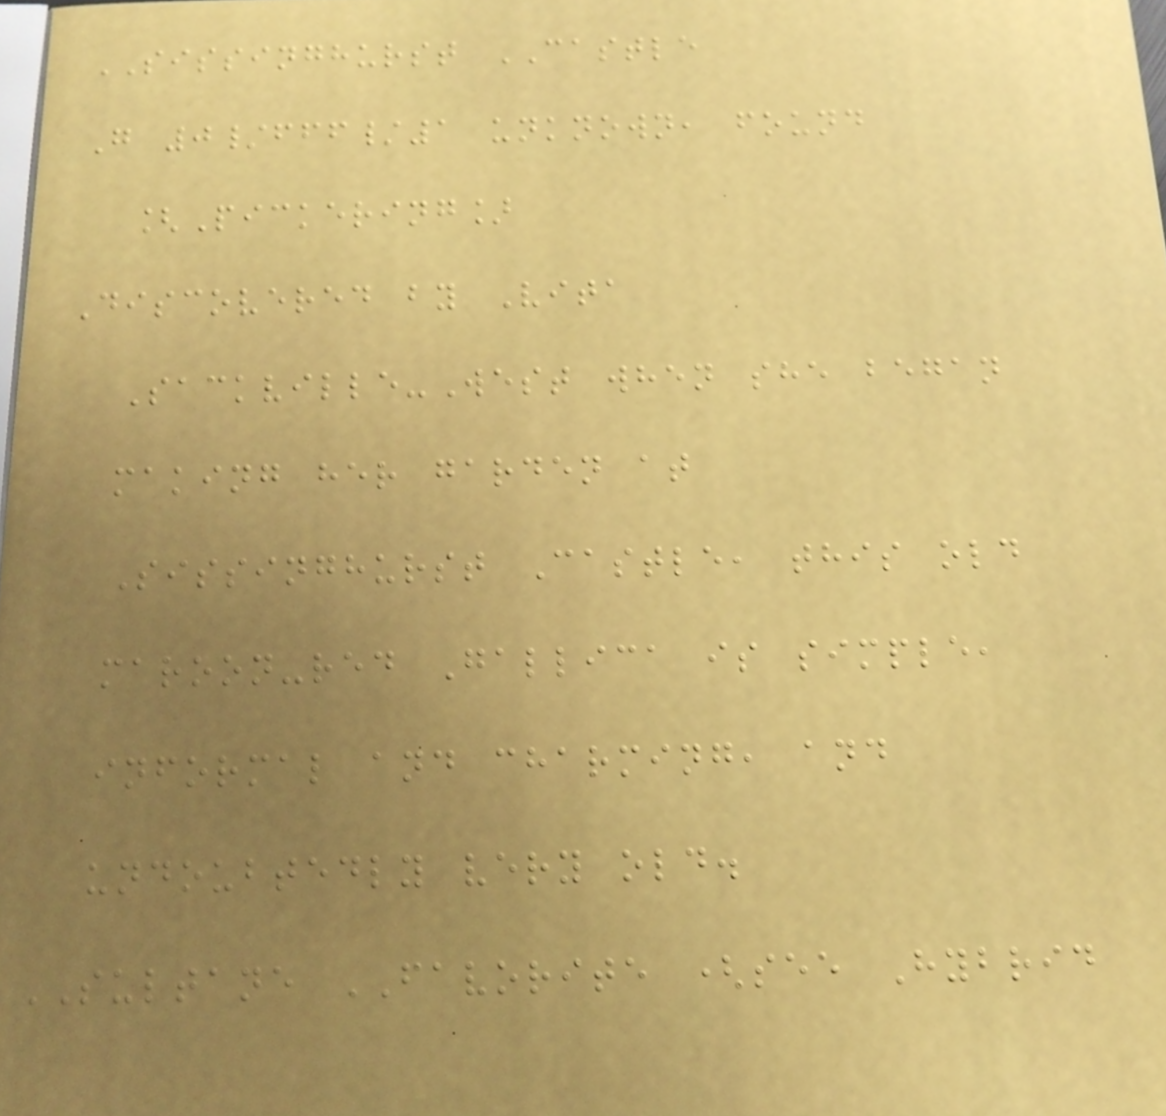SISSINGHURST CASTLE
G 0/fff/1 unknown, found
[Pickering]
Discovered by Vita
Sackville-West when she began
making her garden at
Sissinghurst Castle, this old
maroon-red Gallica is simple,
informal and charming, and
undoubtedly very old.
SULTANE FAVORITE (see Hybrid
